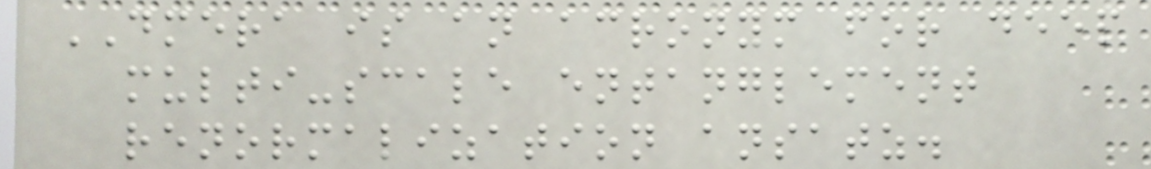DMERA is an acronym for deep
multi-scale entanglement
renormalization ansatz.
